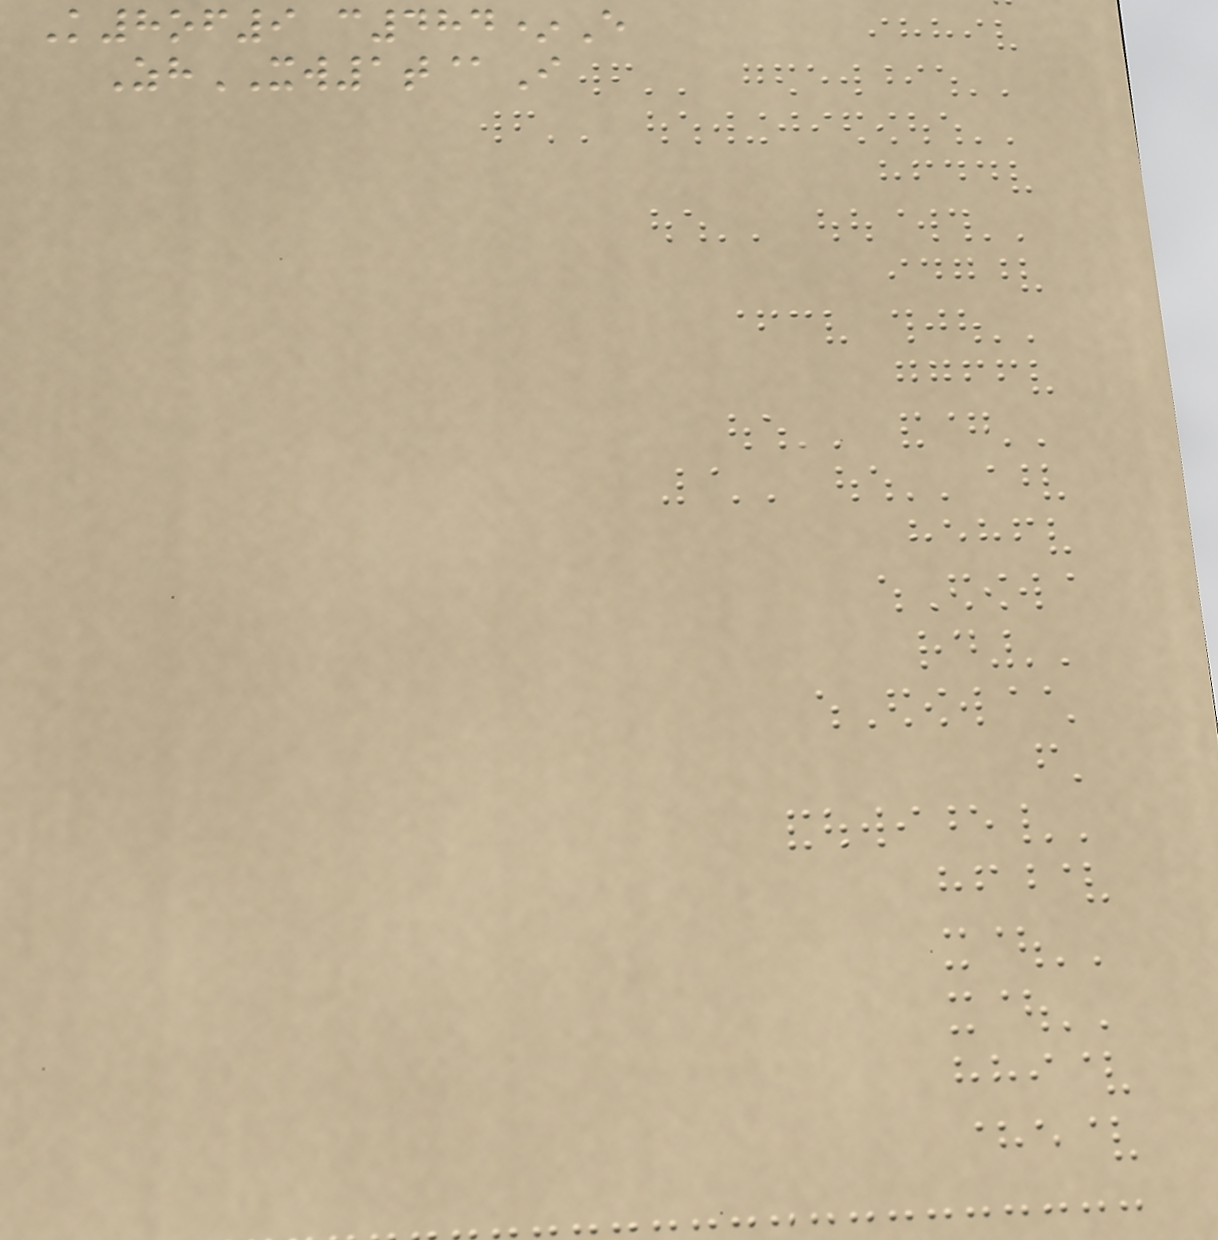K8of9 c484*E
ZhXW1t@I
